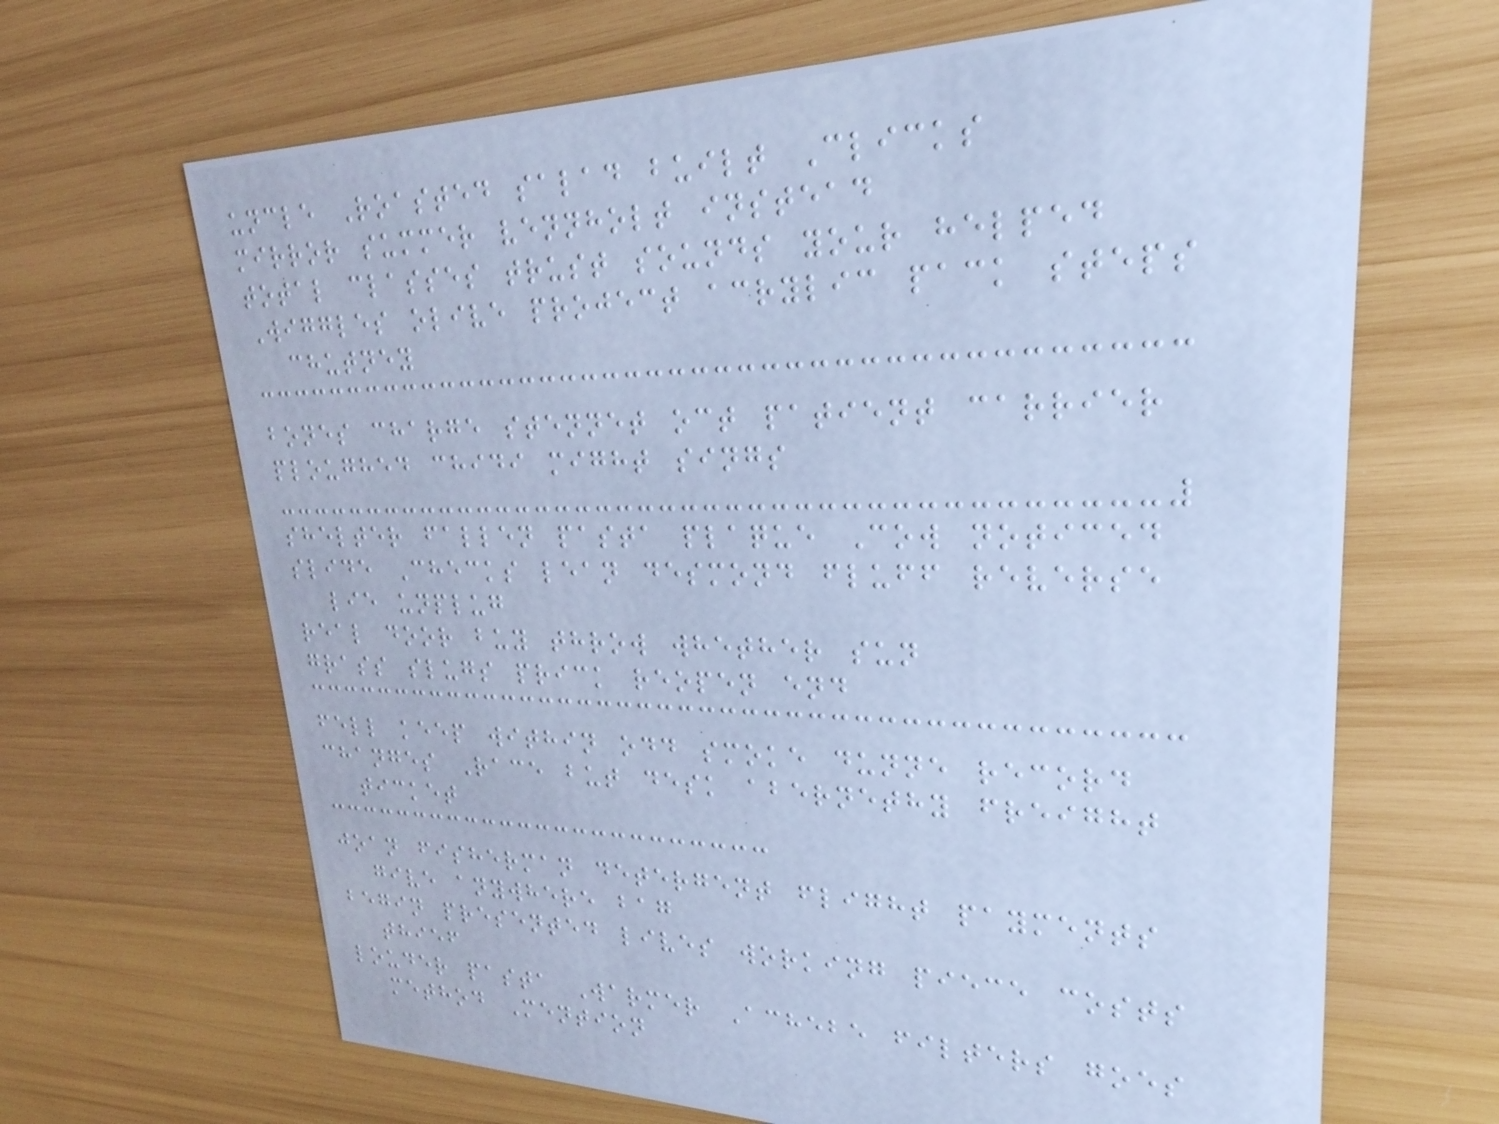uncle Roasted salad built Clicks
mirror summer vennholt instead
total classes trust sounds your helped
Wiggles olive project acrylic pack steps
chutney
bones charge stennet oct patient carrier
ploughed chidi might sings
shelter fallen pasta plaque Cow noticed
slide Checks lean desmond fluff reverse
lie unplug
real door buy throw whether sun
grass slugs prick reopen end
fell keep within odd smoke dunne record
changes Race but desk abernethy freight
ticket
joan fisherman detergent flight payments
give anywhere bag
begin presented lives working piece costs
thief
louder pasta Warmer Achebe filters goes
method Mention
